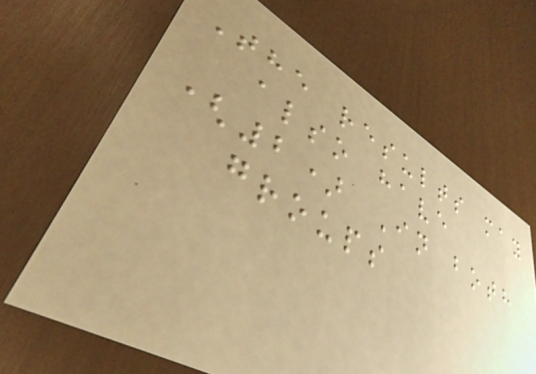The results may
also have
(2) In both
groups
